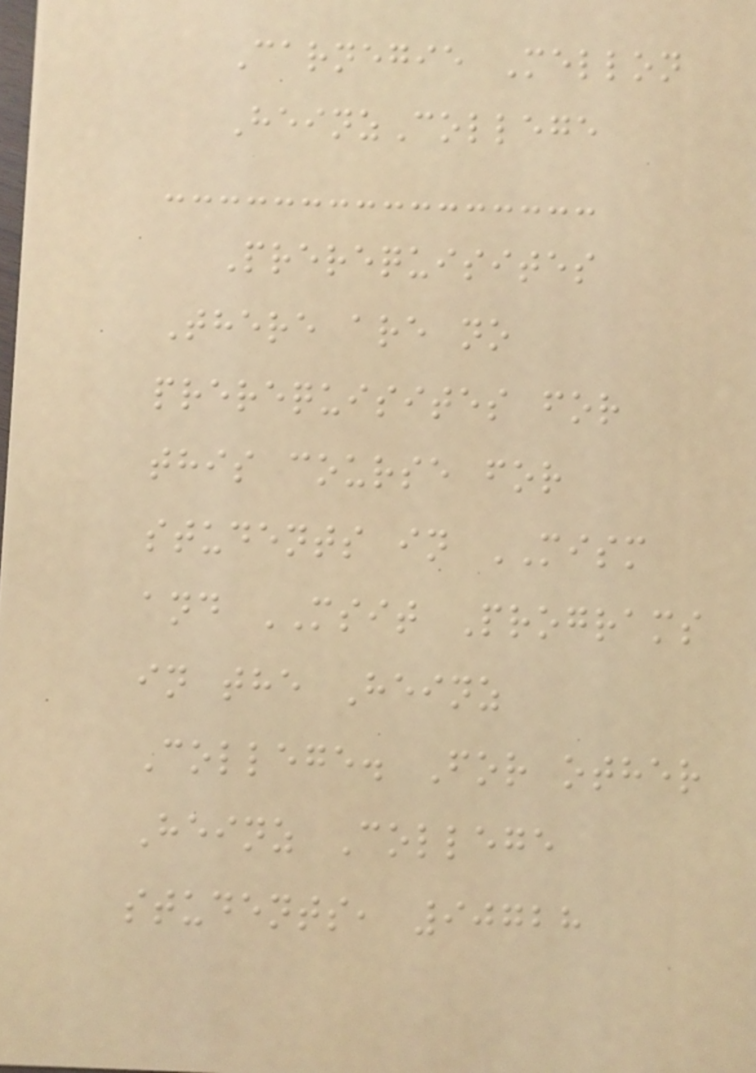Carnegie Mellon
HeinzCollege
Prerequisites
There are no
prerequisites for
this course for
students in MISM
and MSIT Programs
in the Heinz
College. For other
Heinz College
students, 90728
